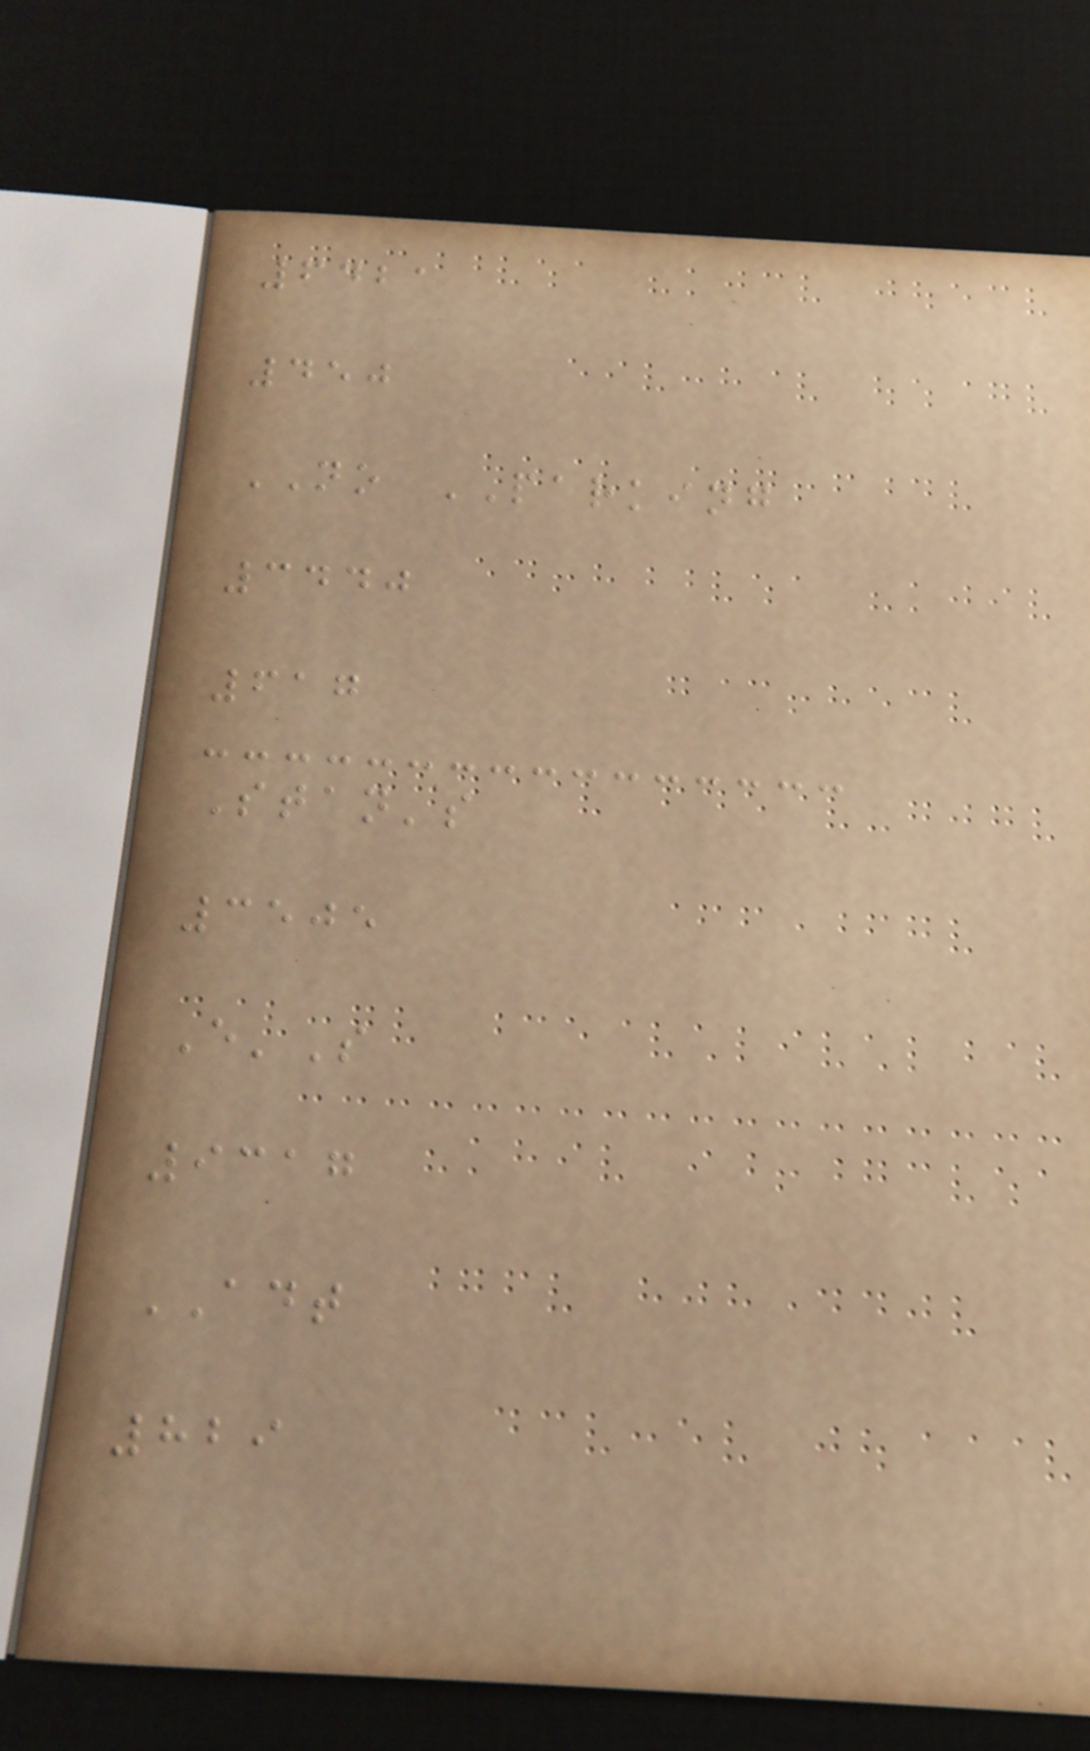6421
450
NO PARKING
3440
617
Stan's
3505
E'S
9317
ADT
829
